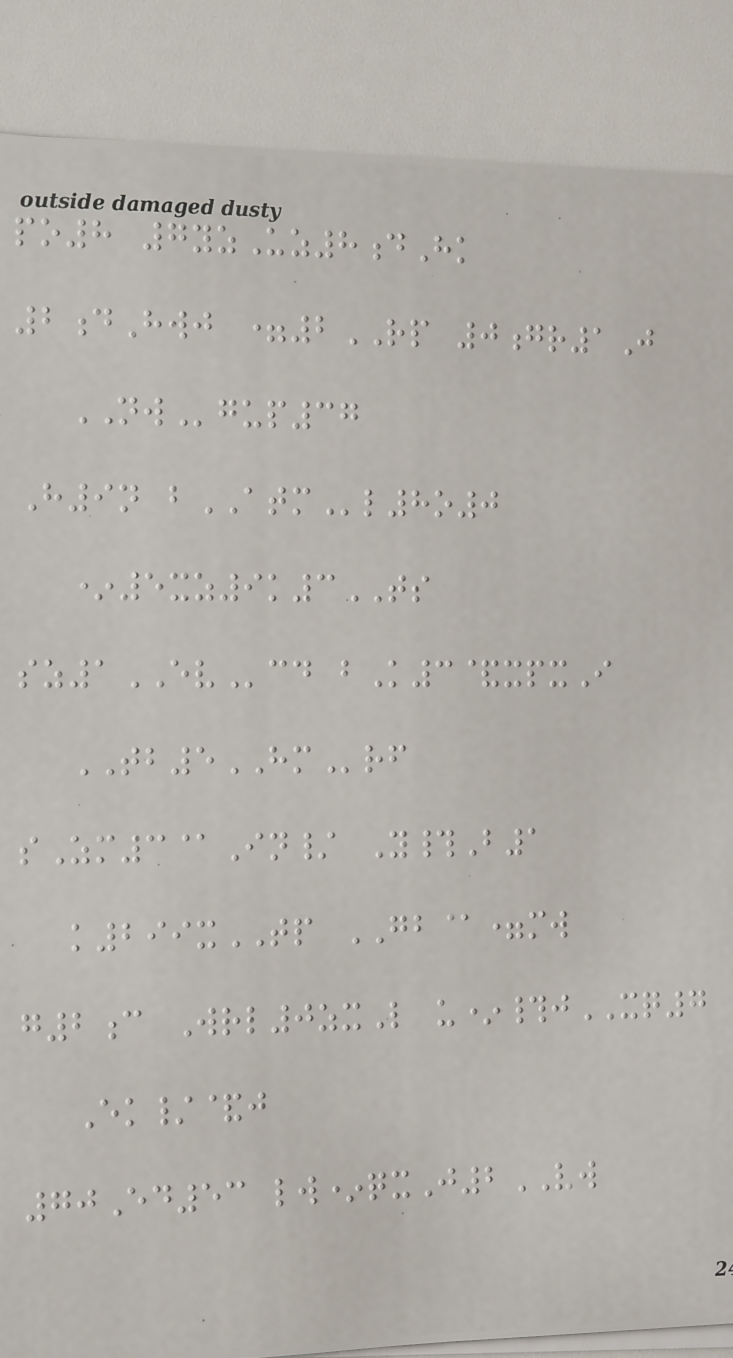po8 7yzUz8dHk
2dHwj =2RP 0gr1J
NWgup37
H9n bATMl8o0
*5xz9k3TS
sz1EVcd bK3&xpxI
TB5HMrf
sZm3@In/ Y#B1
k299xTP GB@=mw
g2c Wrl0zxL u*#jXQ7
Ek/&j
70Ed53 lw*qxJ2VW
